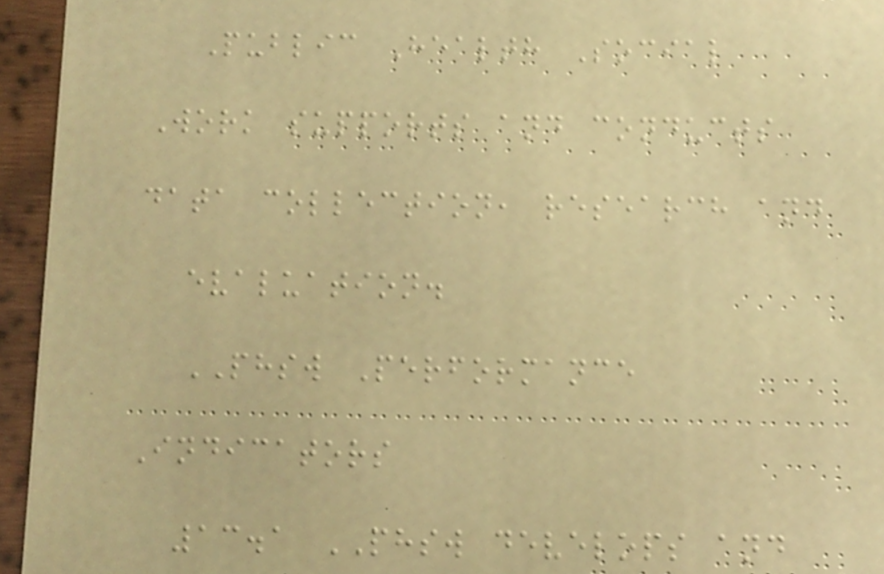Public Health Social
Work supports and conducts
data collection, research and
evaluation.
PHSW Performance
Indicators
13.1 PHSW develops and
